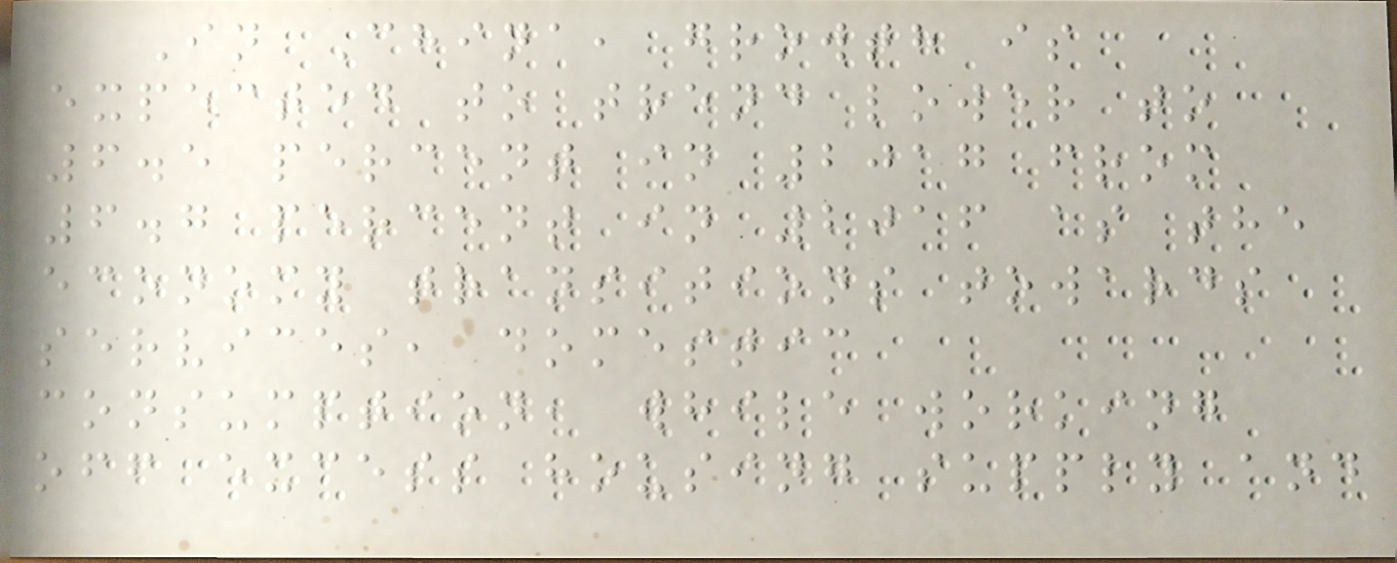In China, growth is
expected to trend lower to
6.5 percent in 2017 from
6.7 percent in 2016 as the
economy transitions towards
services, domestic
consumption, while working
off excess housing supply and
